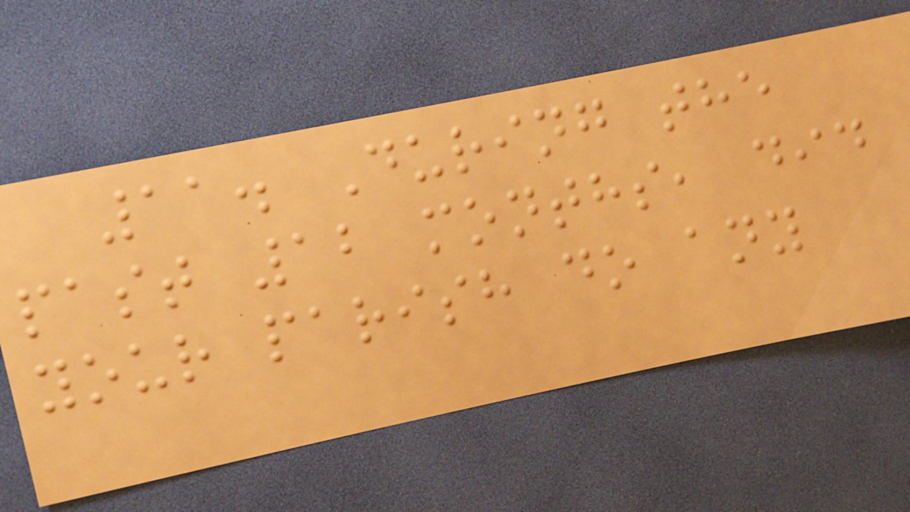11. During the
past 12 months, did
your parish do any
